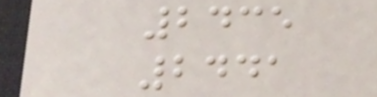2435
2441
